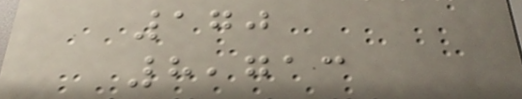170
8,713
